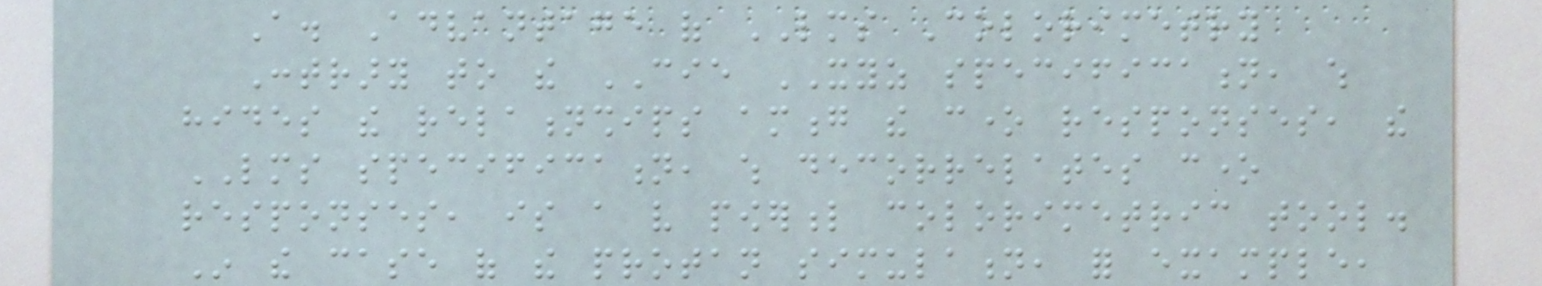A. Advantage of LMS Colorimetry
Contrary to the CIE XYZ specification, which
hides the relationships among the cone responses, the
LMS specification, which decorrelates cone
responses, is a very powerful colorimetric tool.
In the case of the protan simulation, for example,
